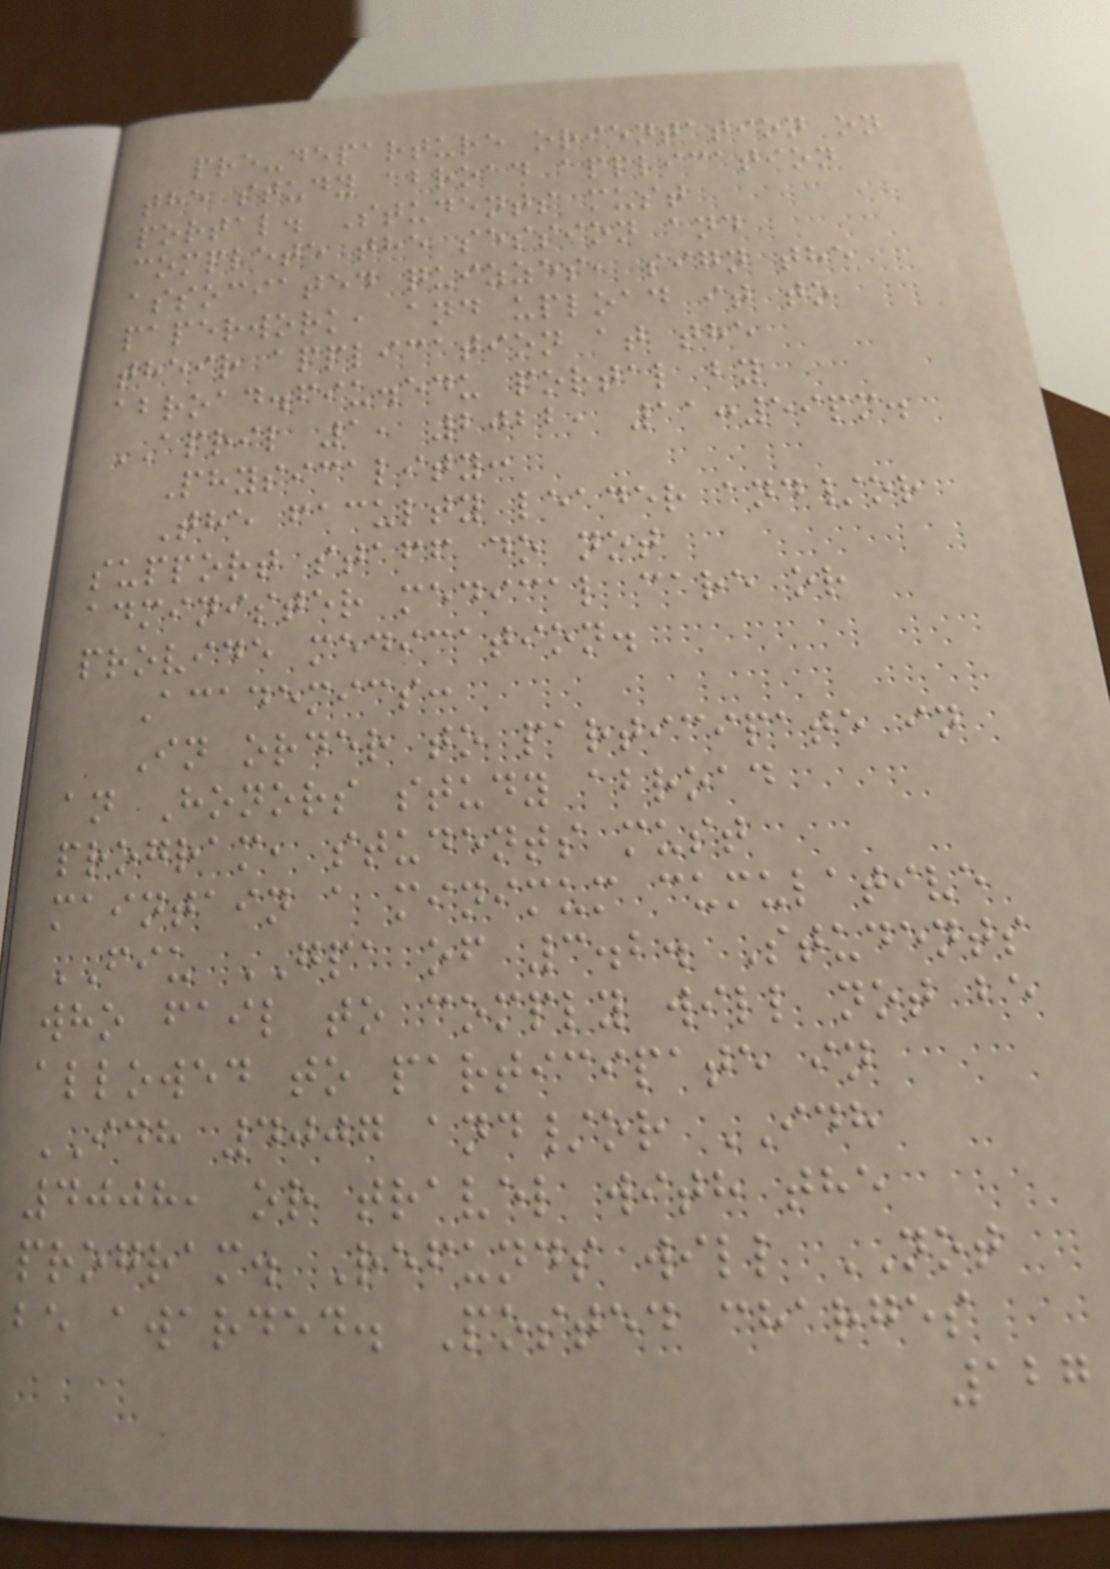pre-departure orientation on
the study abroad application
portal. Students must
complete the session and
associated quizzes, sign the
paperwork, and upload it to
their application at the
abroad.fiu.edu portal by
APRIL 1, 2022, 11:59pm.
Physicality:
The faculty leader and/or
support staff do not
administer medical care or
provide medication.
Academics:
In order to participate in
an Honors study abroad
program, students must
maintain a minimum cumulative
FIU GPA of 3.2. Students
who fail to comply will not be
allowed to participate in
IDH 4007 and/or IDH
4008, or travel with the
program. Refunds will NOT
be awarded. Posted charges
127
